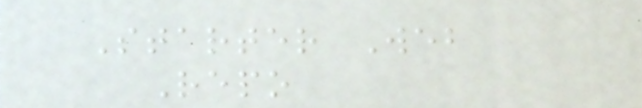Starter Web
Repo
